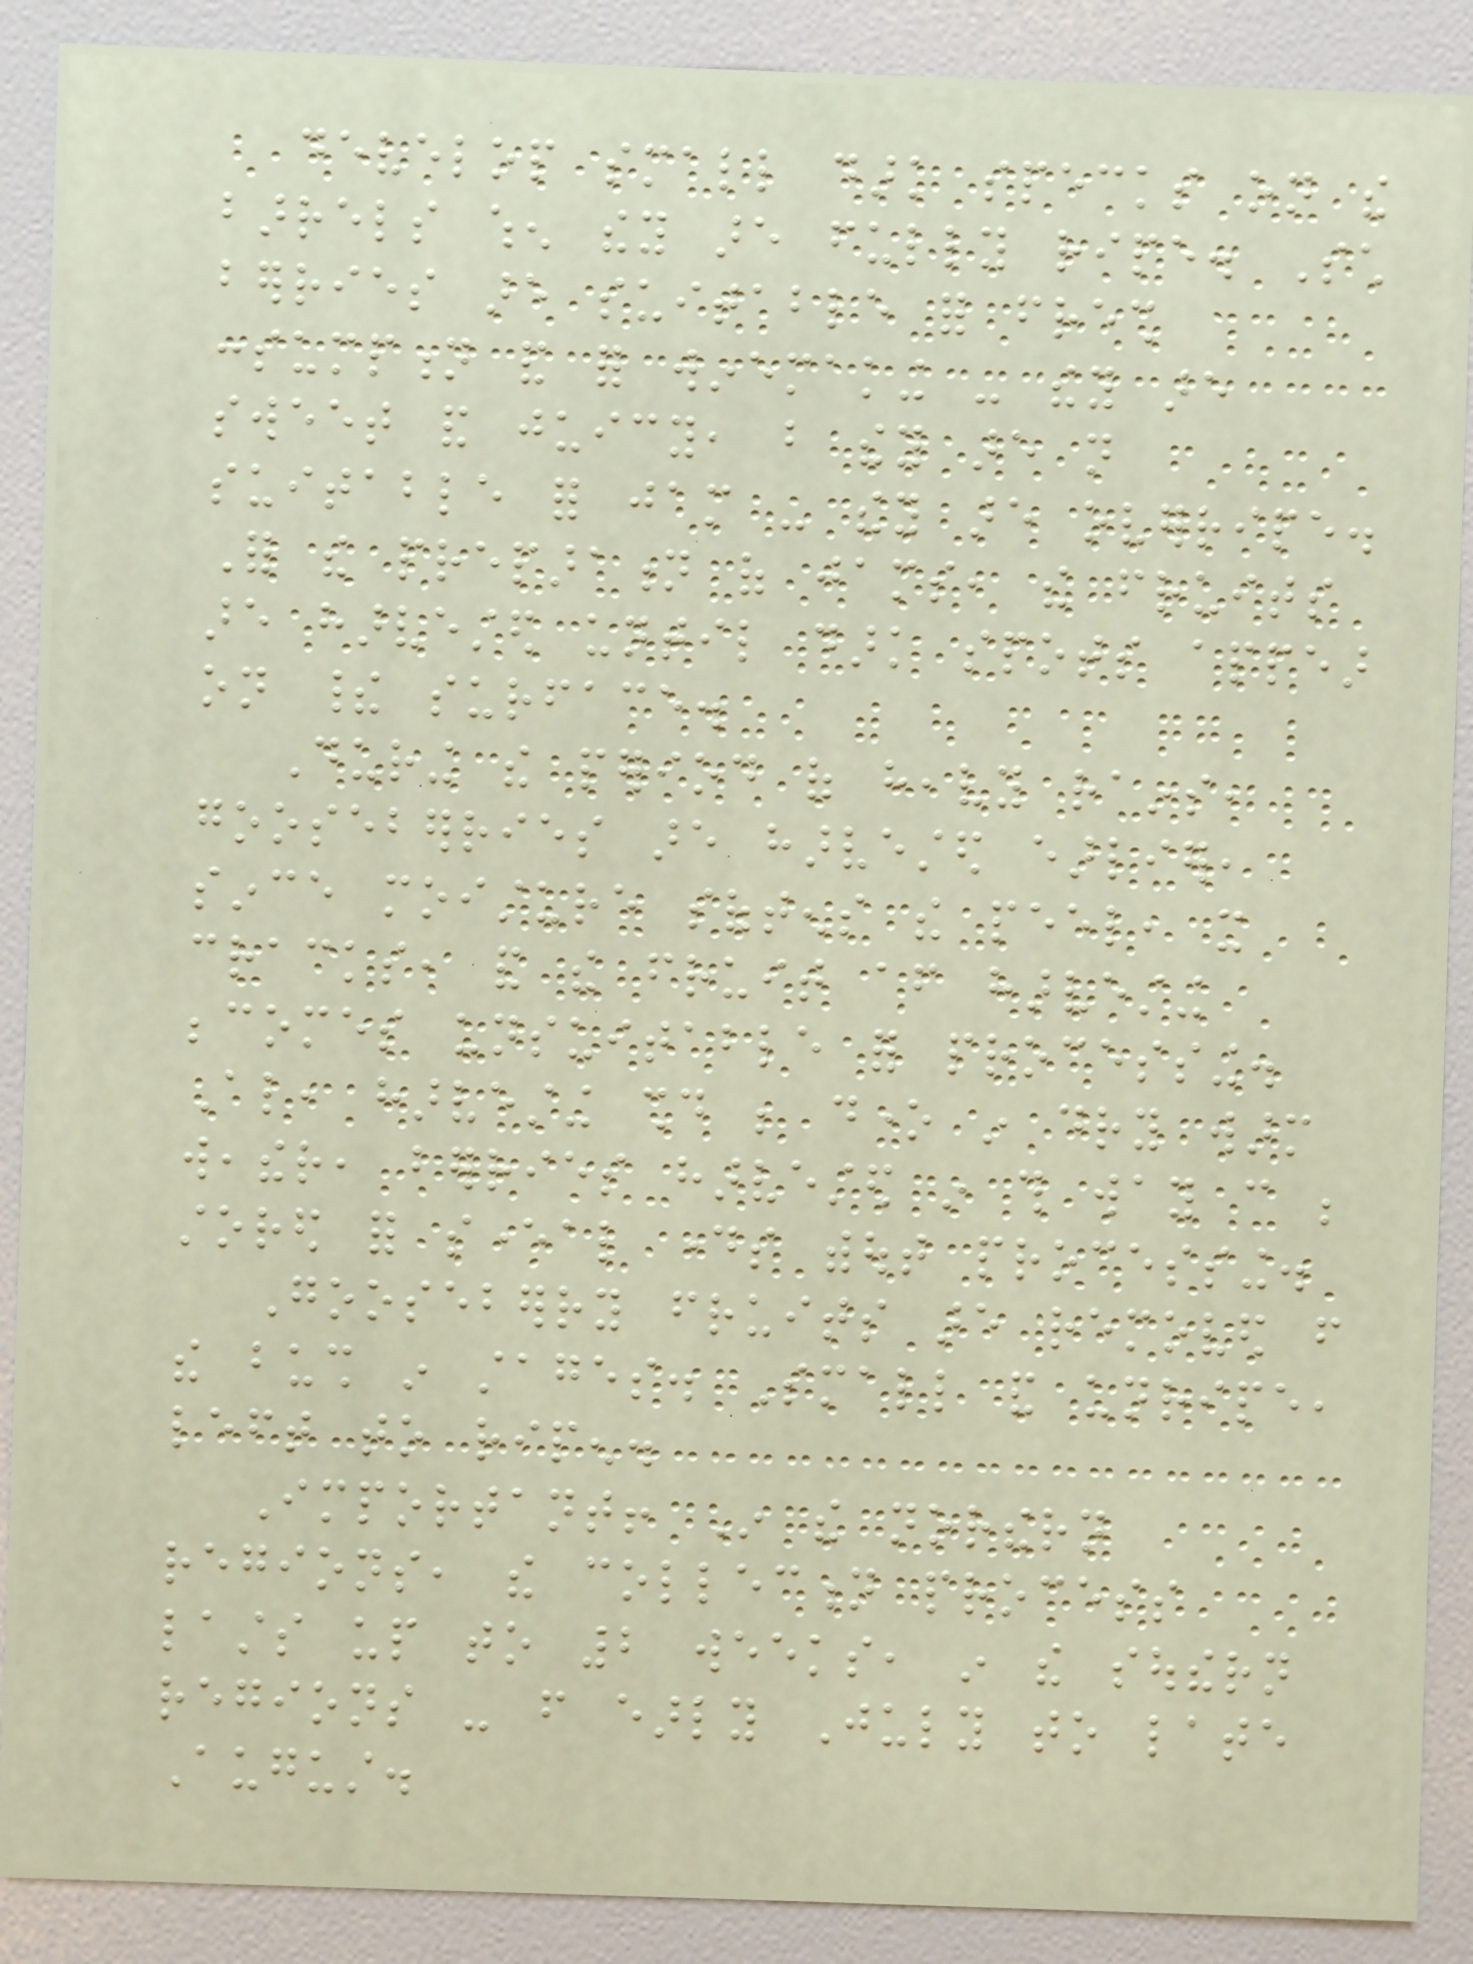develop small dark specks on the
barrels when they are fully ripe. Such
berries are suitable for fresh
consumption and for winemaking - they are
sweet and juicy, but they are not
suitable for jam - they are overripe.
For the preparation of jams, the fruits
are harvested until dark spots appear
on their surface.
During the period of heavy rains,
gooseberries are harvested earlier,
since moisture softens the peel, it
cracks, and the fruit after harvesting
becomes unsuitable for processing.
Also, harvesting should be done in dry warm
weather, berries harvested in this way can be
stored for several days without processing.
Gooseberry fruits are removed from
the bush in stages. Small and unripe,
left to ripen.
Important! In the northern
regions, the collection process
lasts up to 2 weeks, in the southern
regions - from early July to late
August.
